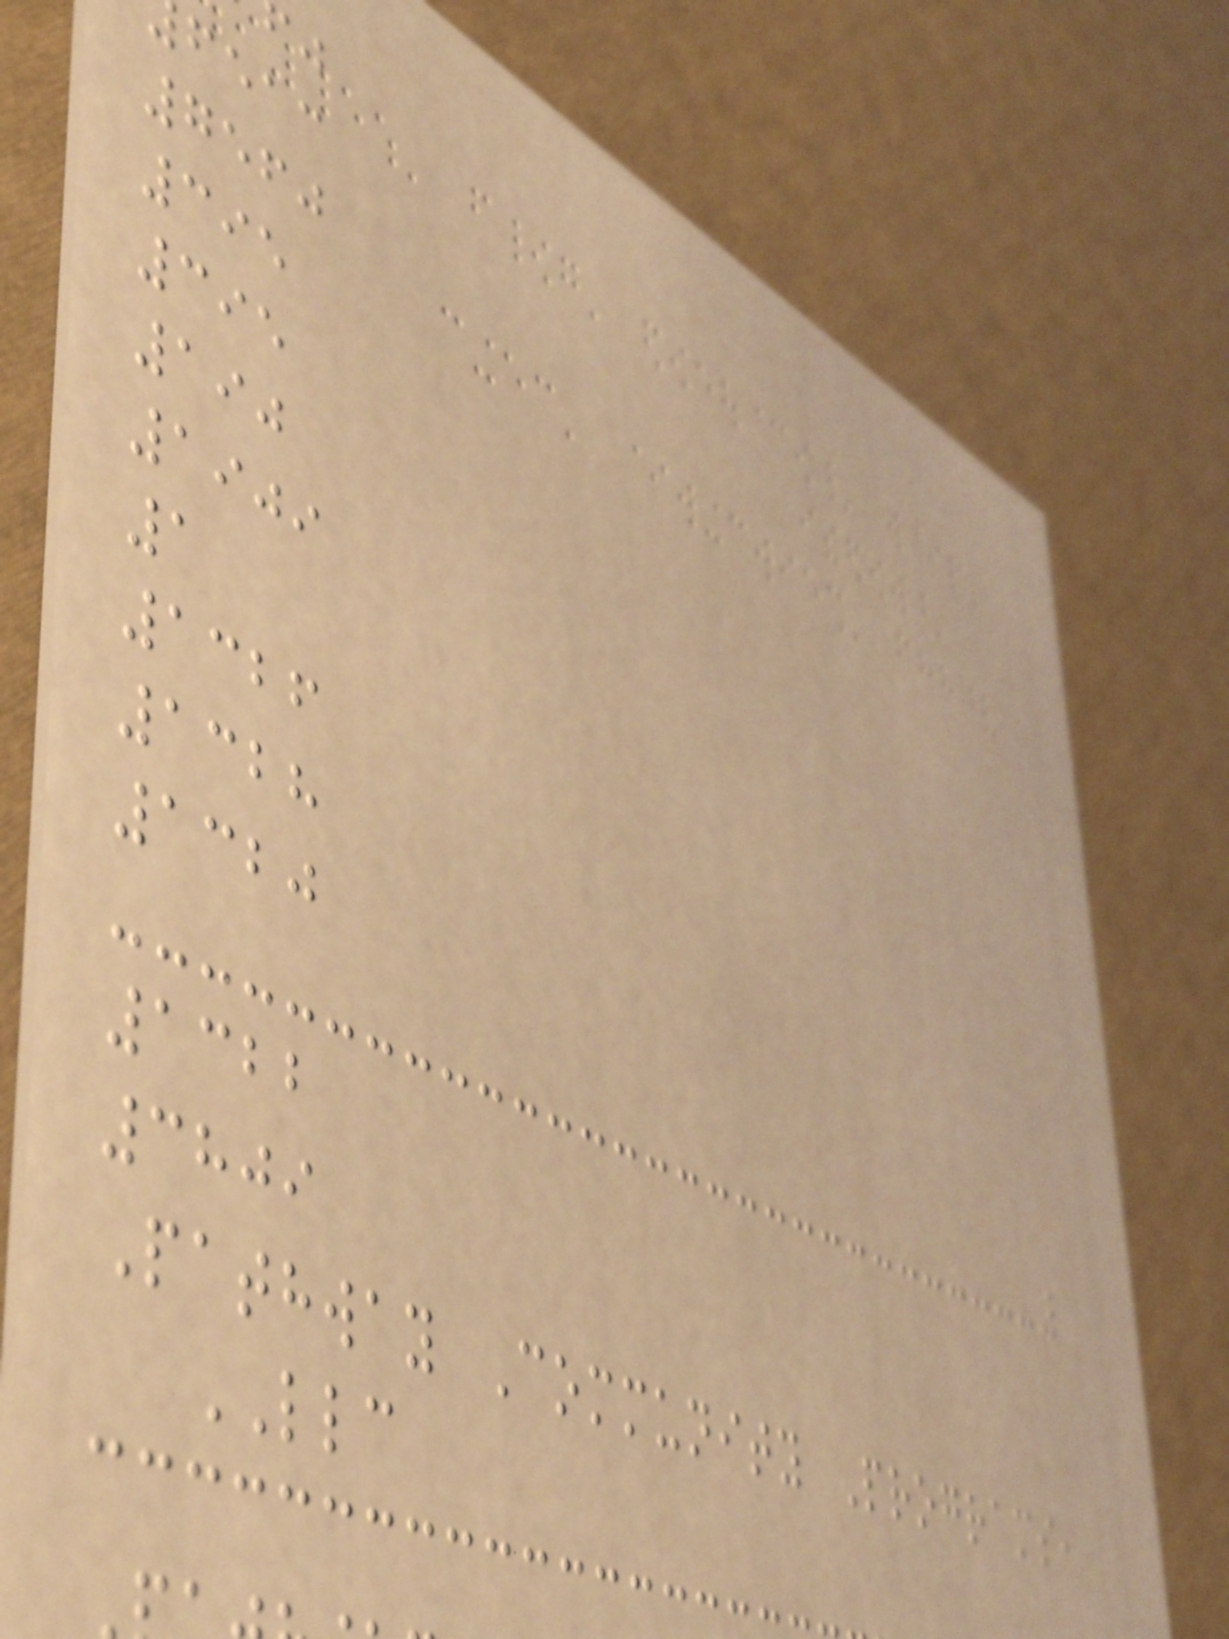feac
7560
395
395
190
1909
1
1326
1328
1320
1322
3809
Pathway Community Programs,
LLC
